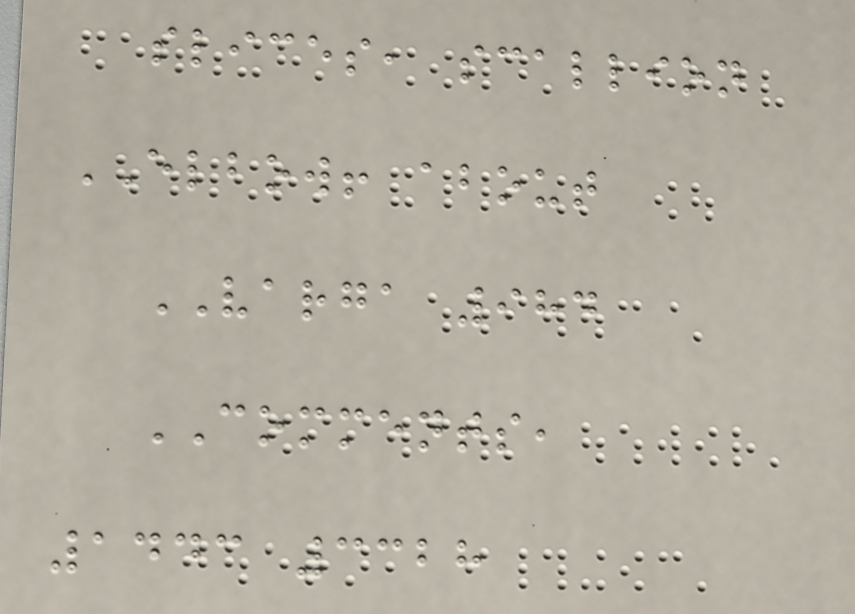slices, scallion
ELBOW! about
VARGA 984
COMMENTS,
1443 3328
